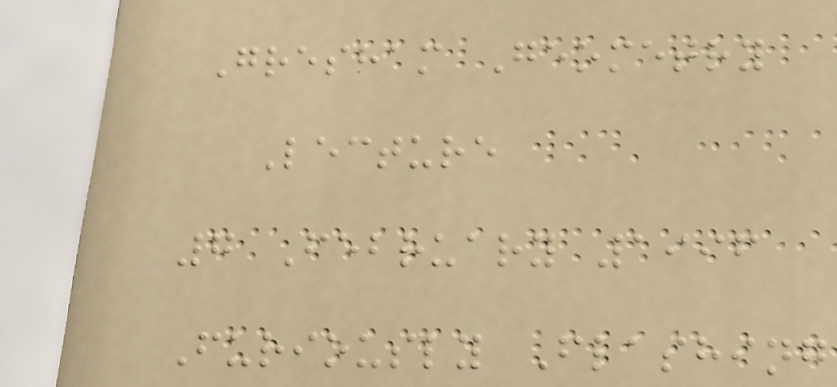Gresham Geometry
Lecture
7 February 1996
Furiously Flashing
